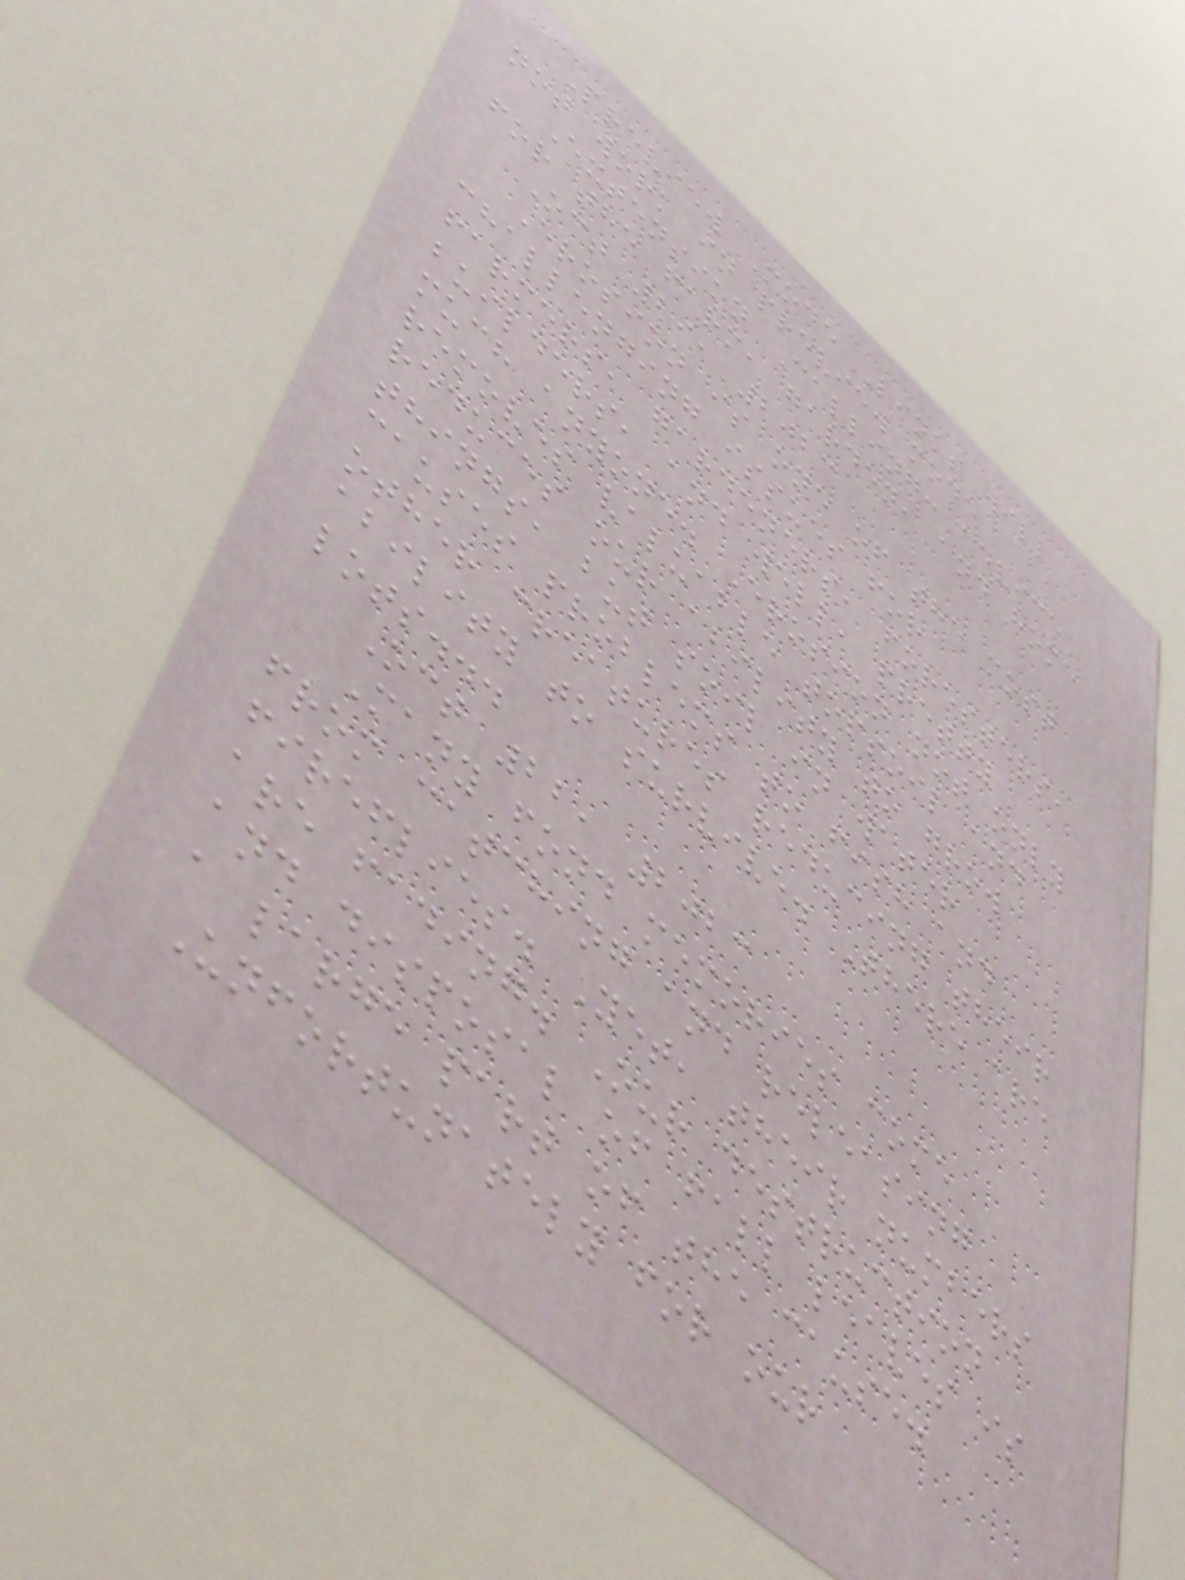Preview Mode Links will
not work in preview mode
Extension Calling: advice
for the farm, garden, and home
Oct 29, 2023
Erosion is one of the most
challenging issues for
farmers, gardeners, foresters,
builders, and well, pretty
much anyone. Erosion not only
removes valuable topsoil and
reduces our ability to grow
things, but soil in water
causes problems to fish and
other creatures reducing their
ability to survive. There are
lots...
Oct 22, 2023
Many fond memories come
from catching and releasing
fireflies. Yet, their numbers
are fading. Our destruction
and disposal of fall leaves is
a large part of the cause.
Unfortunately for our
